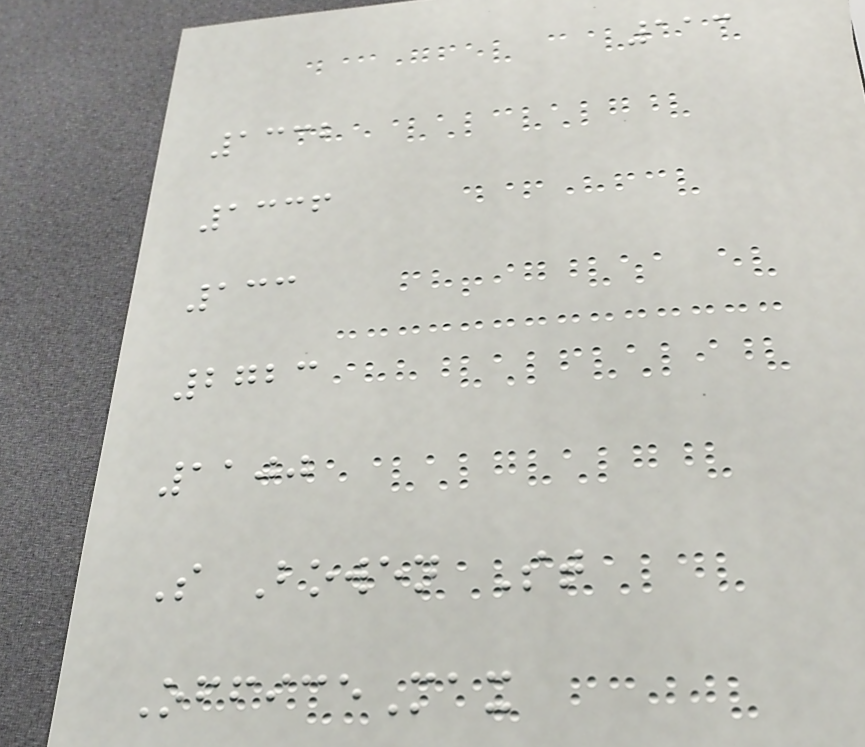113
1332
1336
133
2723
1100
S Bowen St
OfficeMax
